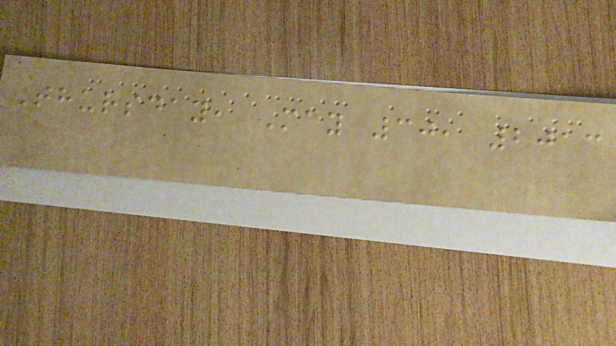Thursday, May 30, 2013
